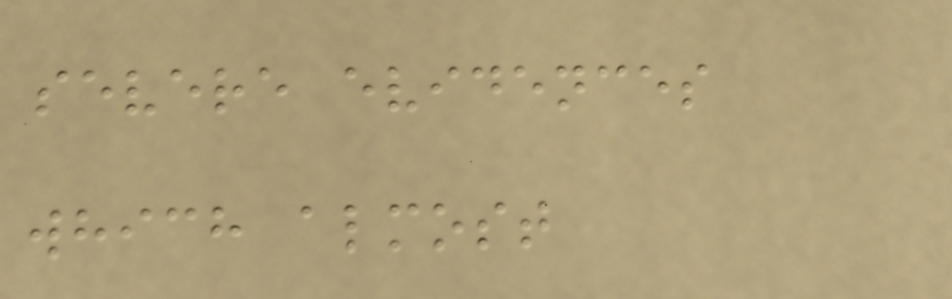severe evidences
which almost
